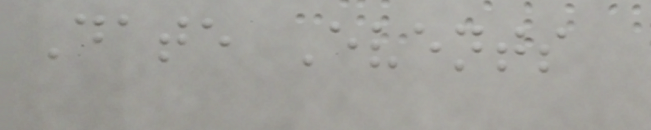Date Events
